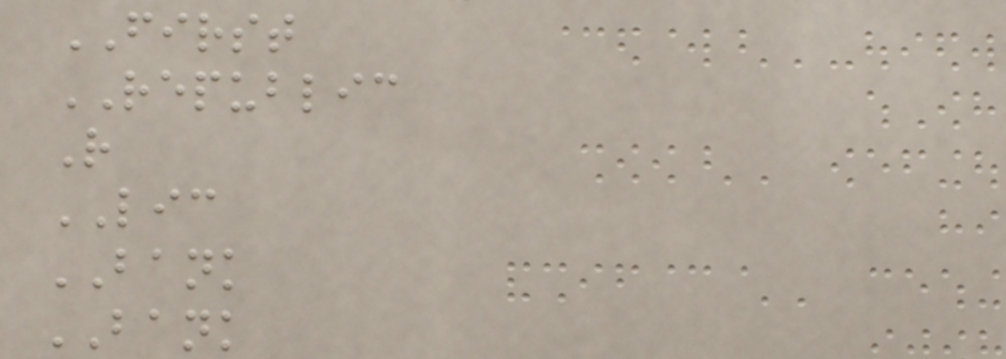FIRST
REPUBLIC
R
LIC
BANK
BANK
